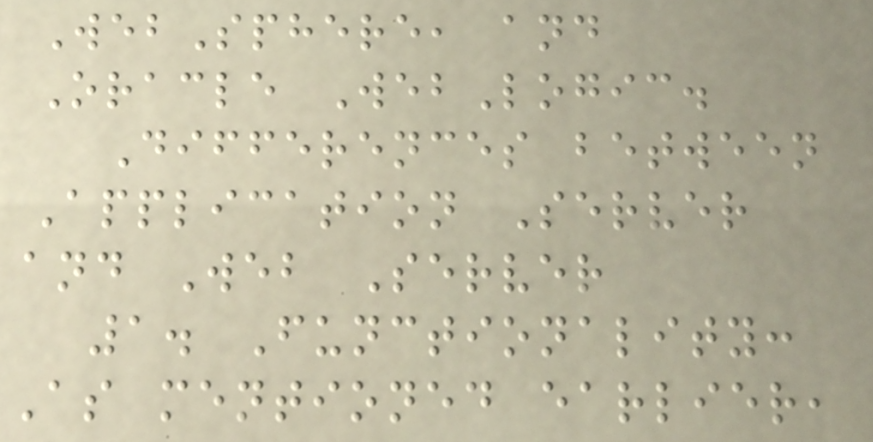WebSphere, and
Oracle WebLogic.
Differences between
Application Server
and Web Server
1. Functionality:
As mentioned earlier,
